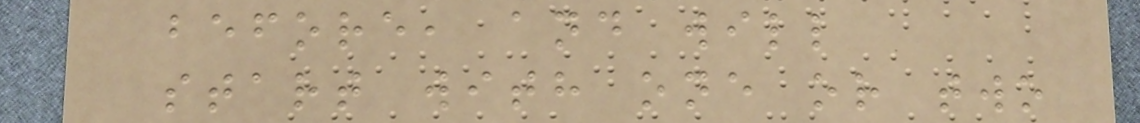before, and will
start with one or two
